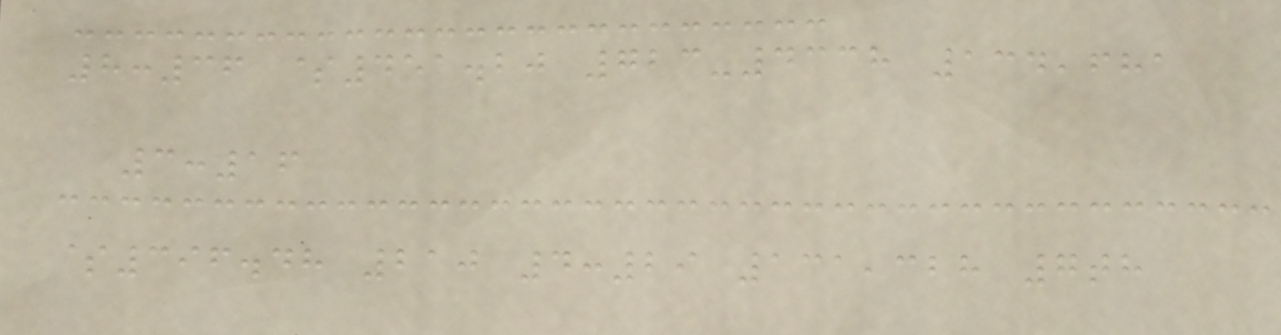8:36 $451.20 723-4338 134,681
3:16
$396.48 210 4:29 131,328 7th
